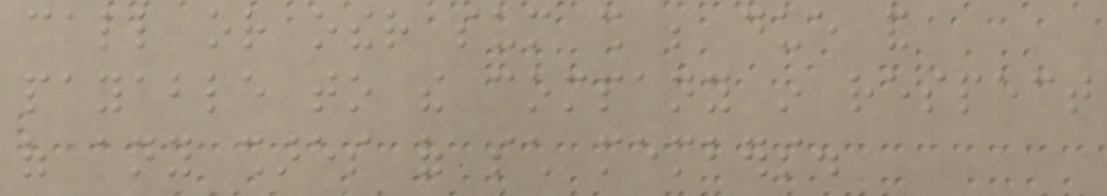call or other sum shall be due and
payable to the company in respect
of any shares of such members.
